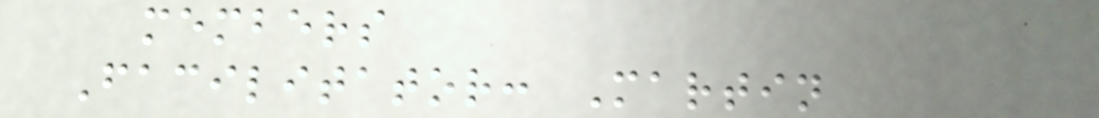members
Facilitator: Martin
